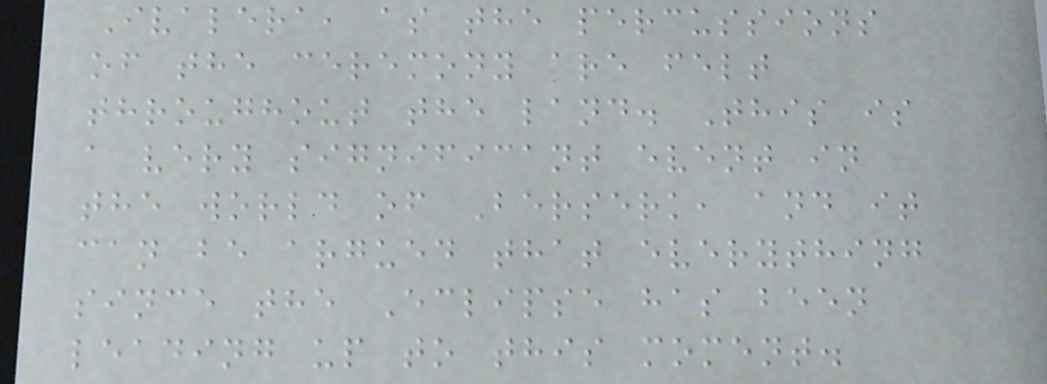Ivalera, as the percussions
of the ceremony are felt
throughout the land. This is
a very significant event in
the world of Berserk, and it
can be argued that everything
since the Eclipse has been
leading up to this moment.
